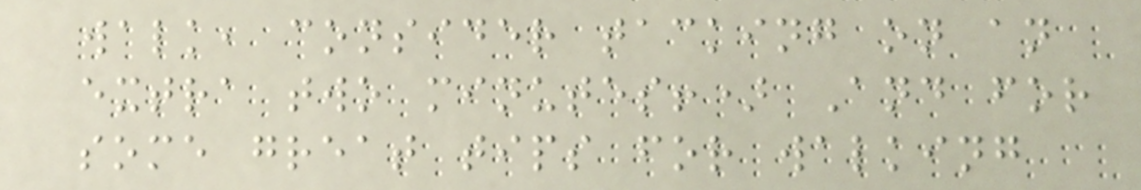walk, consider tacking on an
extra two minutes!) And for
some great tips for walking
